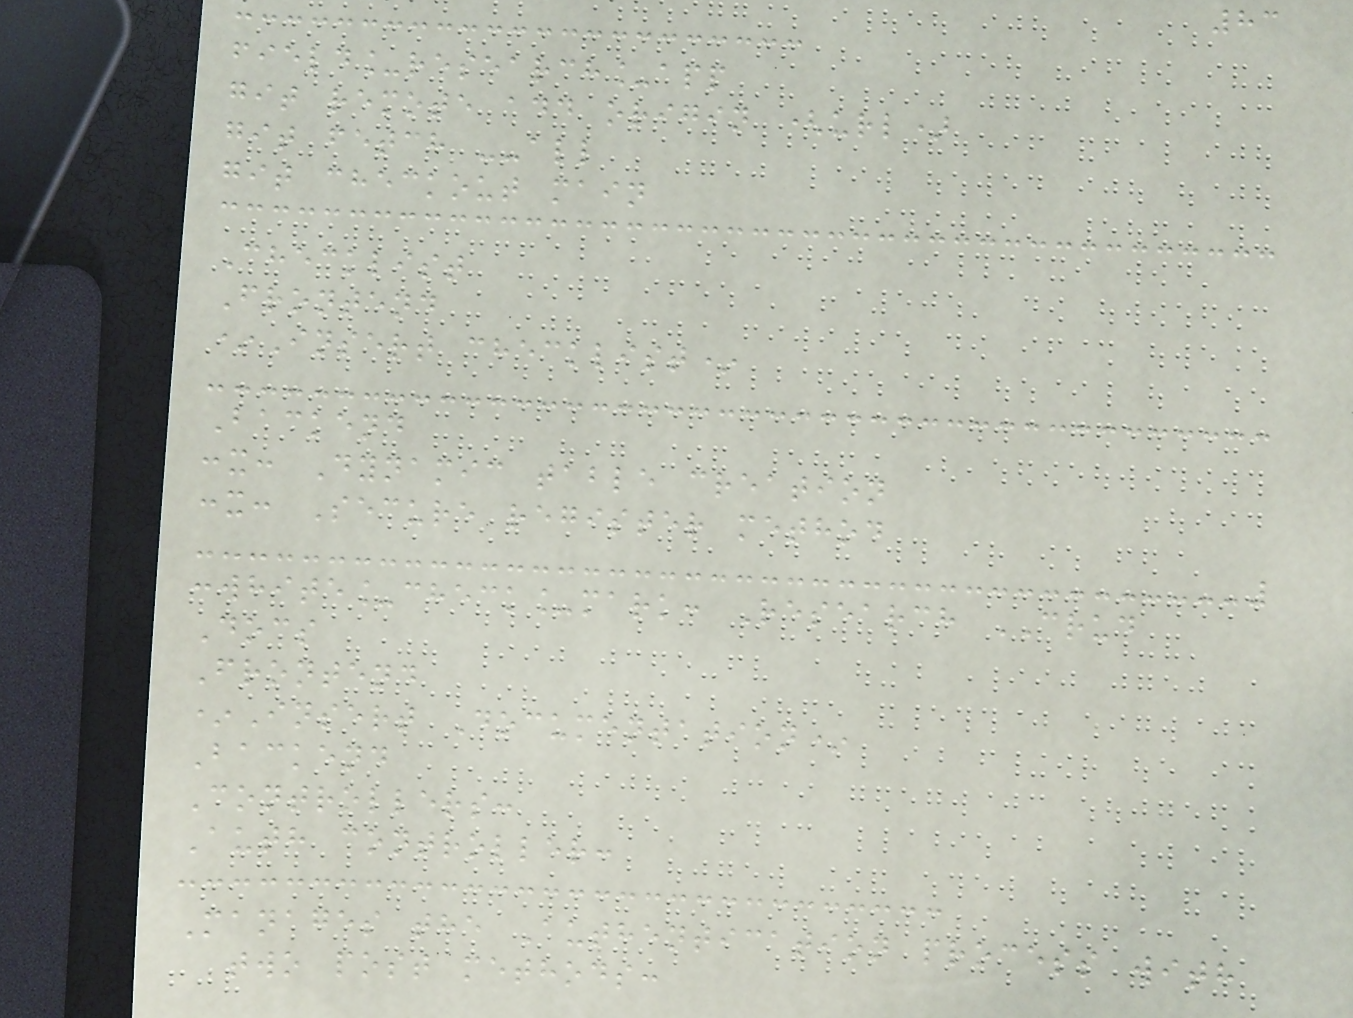83
field_research_app
git remote add origin (url)
git fetch --all
git checkout main
Checklist
Frontend
*Insert checklist*
Backend
:x: Dynamic table creation
:x: Secure register method
:white_check_mark: Research CRUD
Docs
Frontend
*Insert Documentation*
Backend
Controllers:
Auth controller:
Manages the Authentication process with
two post methods:
